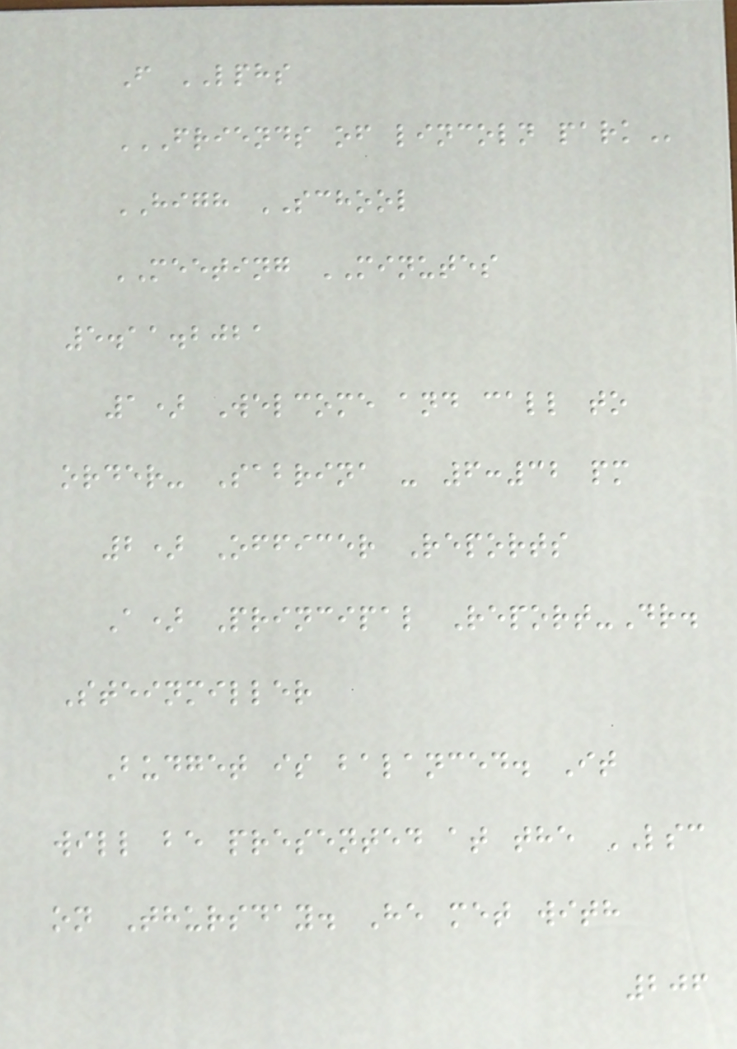F LPHS
FRIENDS OF LINCOLN PARK
HIGH SCHOOL
MEETING MINUTES
5.11.2021
1) Welcome and call to
order- Sabrina - 6:32 pm
2) Officer Reports
A) Principal Report-Dr.
Steinmiller
Budget is balanced. It
will be presented at the LSC
on Thursday. He met with
206
